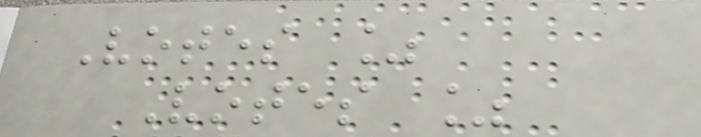Votes %
Votes %
